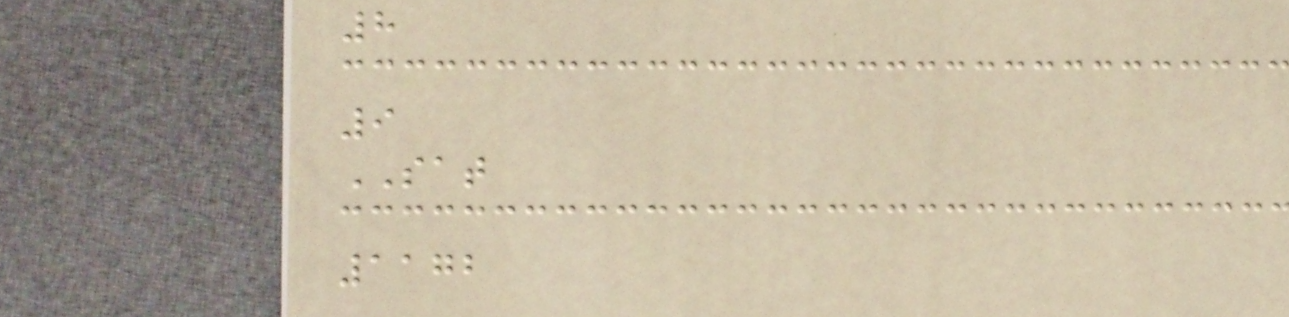8
9
SAT
1172
